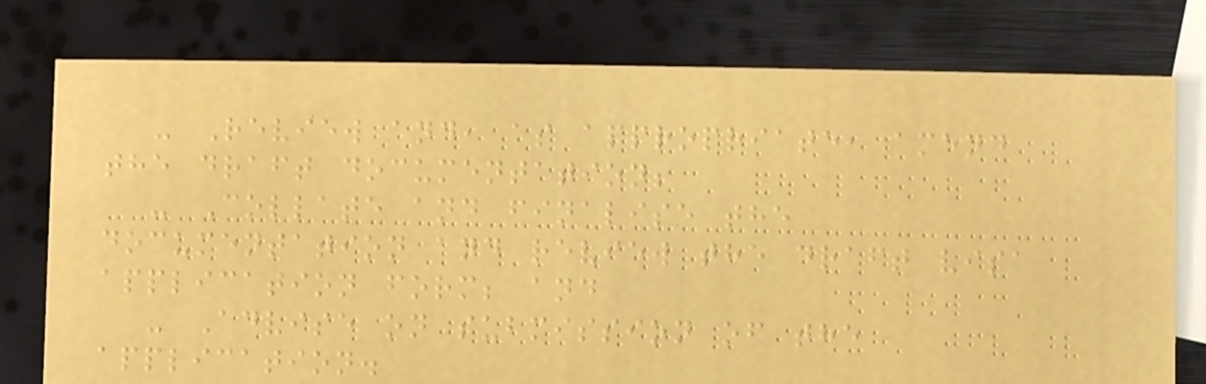- Review and, as appropriate, amend
the draft documentation;
- Collate and finalise the
documentation and review the draft visa
application form; and
- Advise on submission of the
application.
